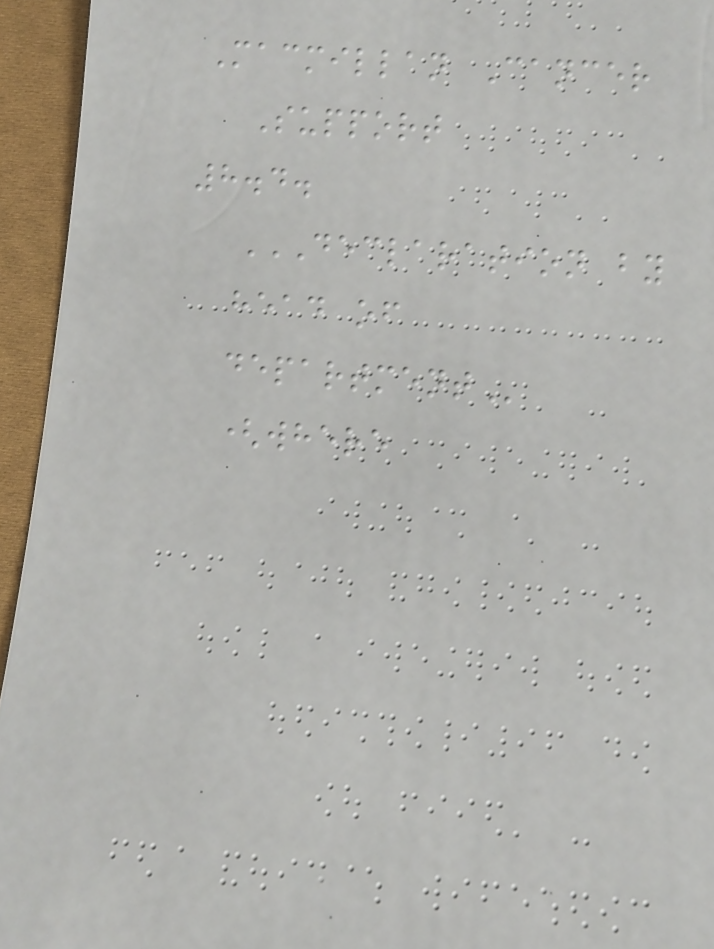Macmillan Cancer
Support
8.4.
DECLARATION BY
HEAD OF
DEPARTMENT
(where
